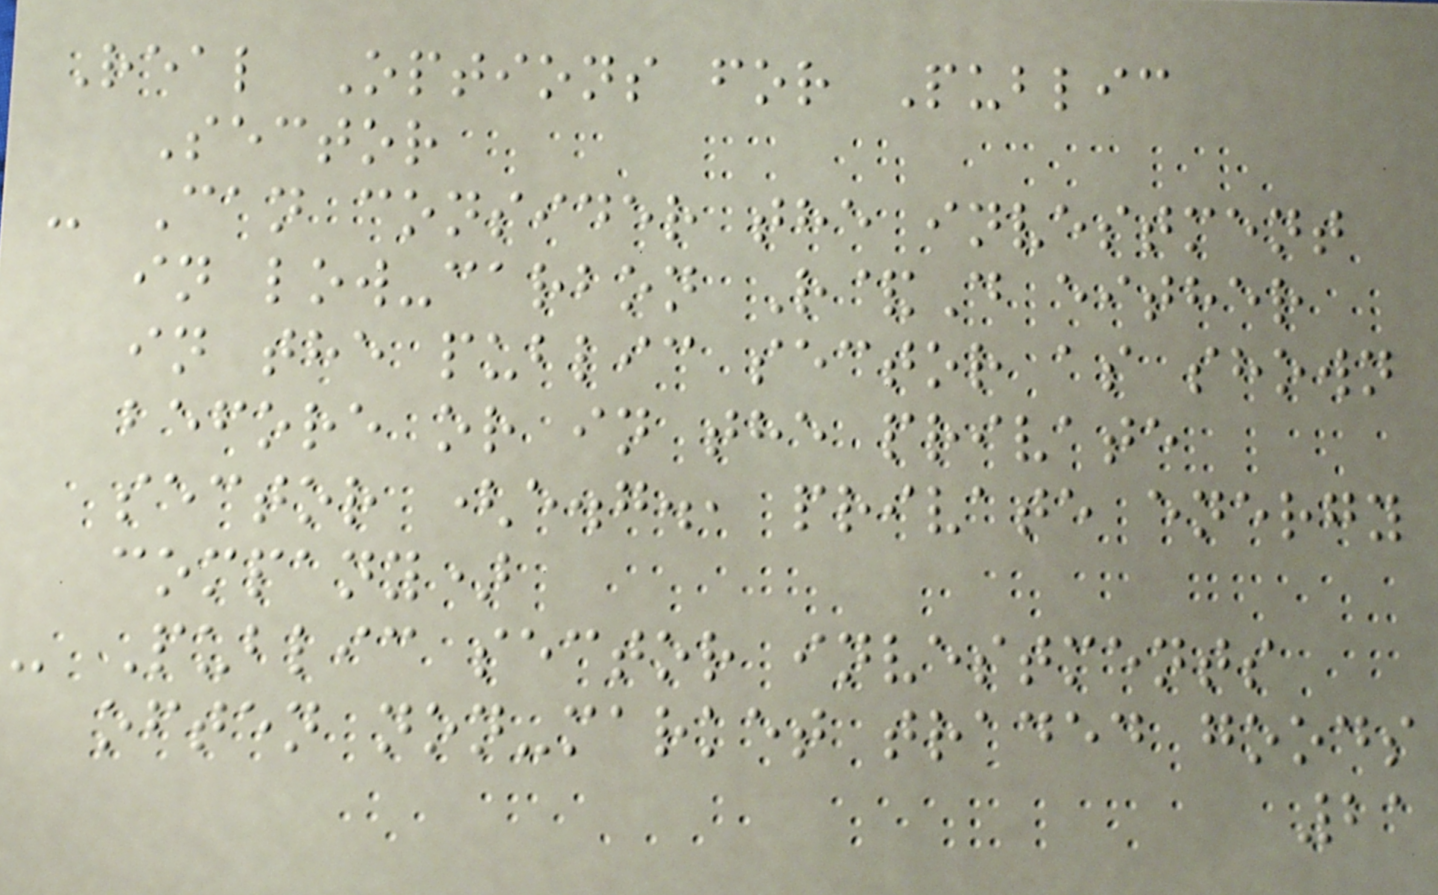Real Options for Public
Sector
- Can consider the investment
in low-carbon R&D either
in the public sector as shown
before or in the private
sector (e.g., private energy
company)
- Public sector investments
often non-market traded goods
21
